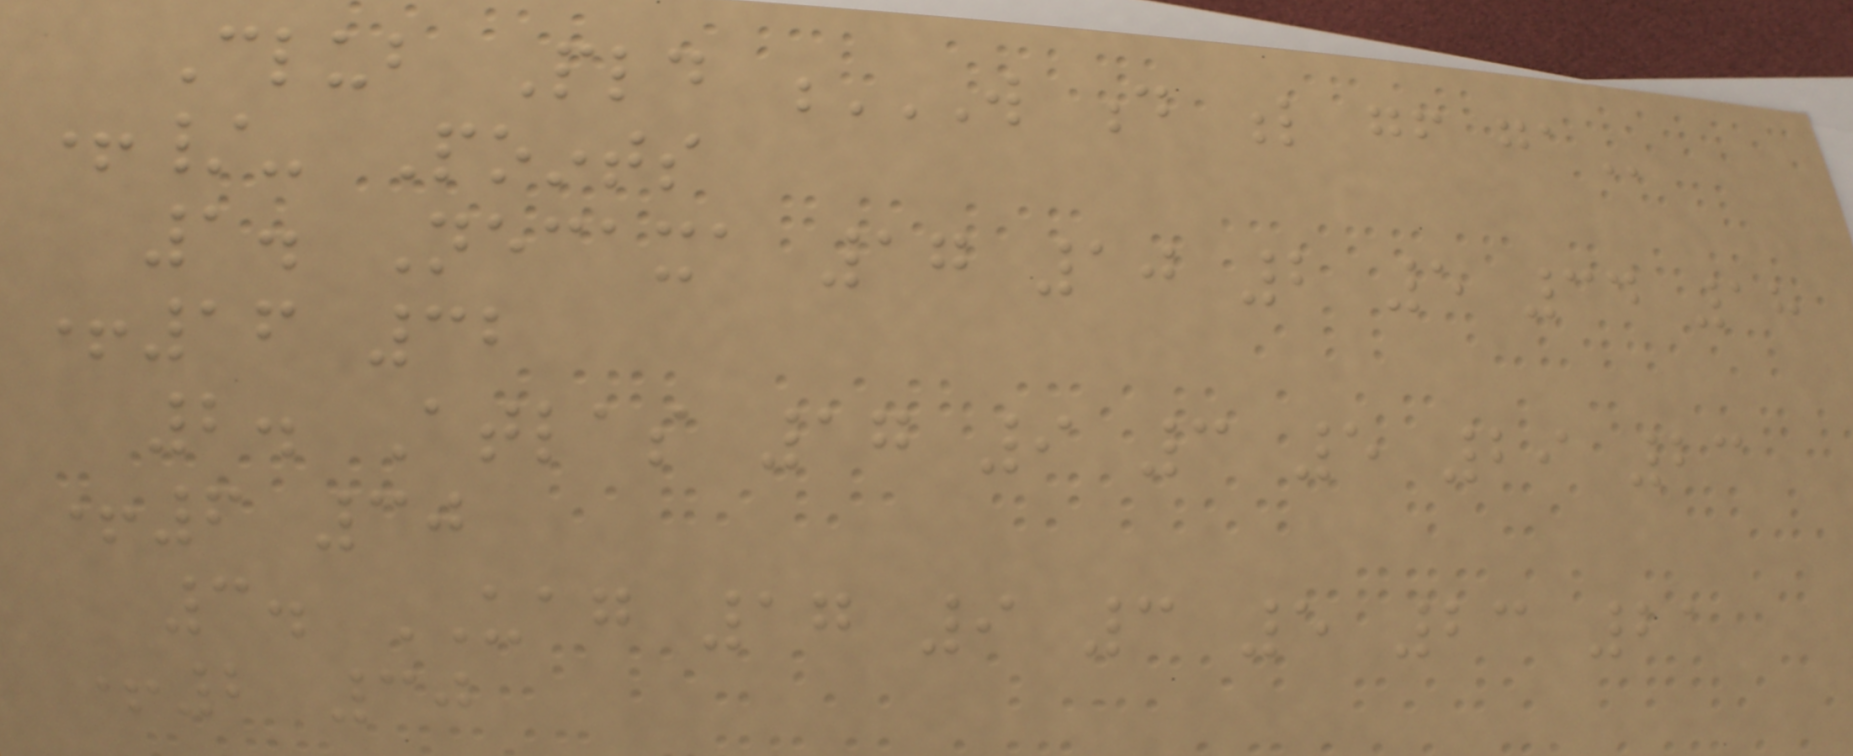Club Pld W D L GF GA
+/- Points
1. Necaxa 17 10 2 5 34 18
+16 32
2. Atlas 17 9 3 5 29 23
+6 30
3. UAG 17 9 3 5 23 21
+2 30
